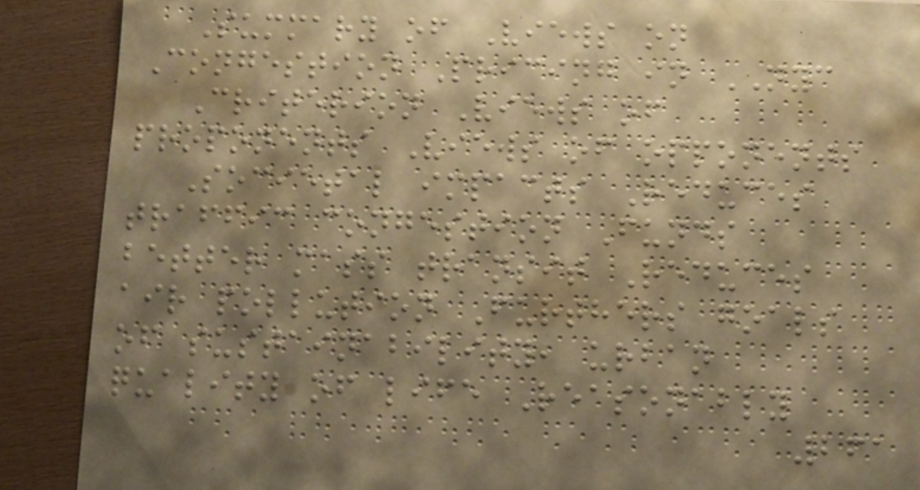Summary of Views on
Congestion Pricing in NYC
Criterion Views of
proponents Views of opponents
Societal impacts Reduces
traffic congestion Funds
better mass transit Reduces
air pollution Furthers goals
of sustainability, urban
quality of life Reasonably
261
